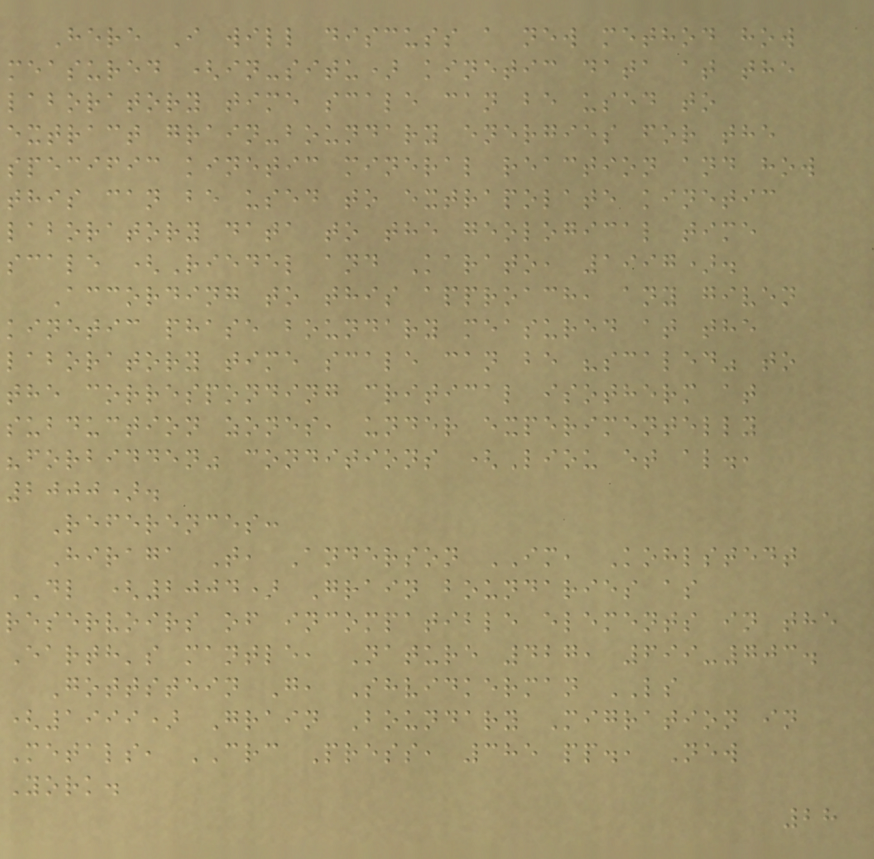Here I will discuss a new method how
measured (in-situ) kinetic data at the
laboratory time scale can be used to
extract grain-boundary energies for the
specific kinetic mineral reaction and how
this can be used to extrapolate kinetic
laboratory data to the geological time
scale (Riedel and Karato, 1997).
According to this approach, any given
kinetic phase boundary measured at the
laboratory time scale can be "scaled" to
the corresponding critical isotherm at
subduction zones, under experimentelly
"forbidden" conditions (Liou et al.,
2000).
References:
Hiraga T, Anderson IM, Kohlstedt
DL (2004) Grain boundaries as
reservoirs of incompatible elements in the
Earth's mantle, Nature 427, 699-703.
Gottstein G, Shvidkerman LS
(1999) Grain Boundary Migration in
Metals, CRC Press, 385 pp., New
York.
28
